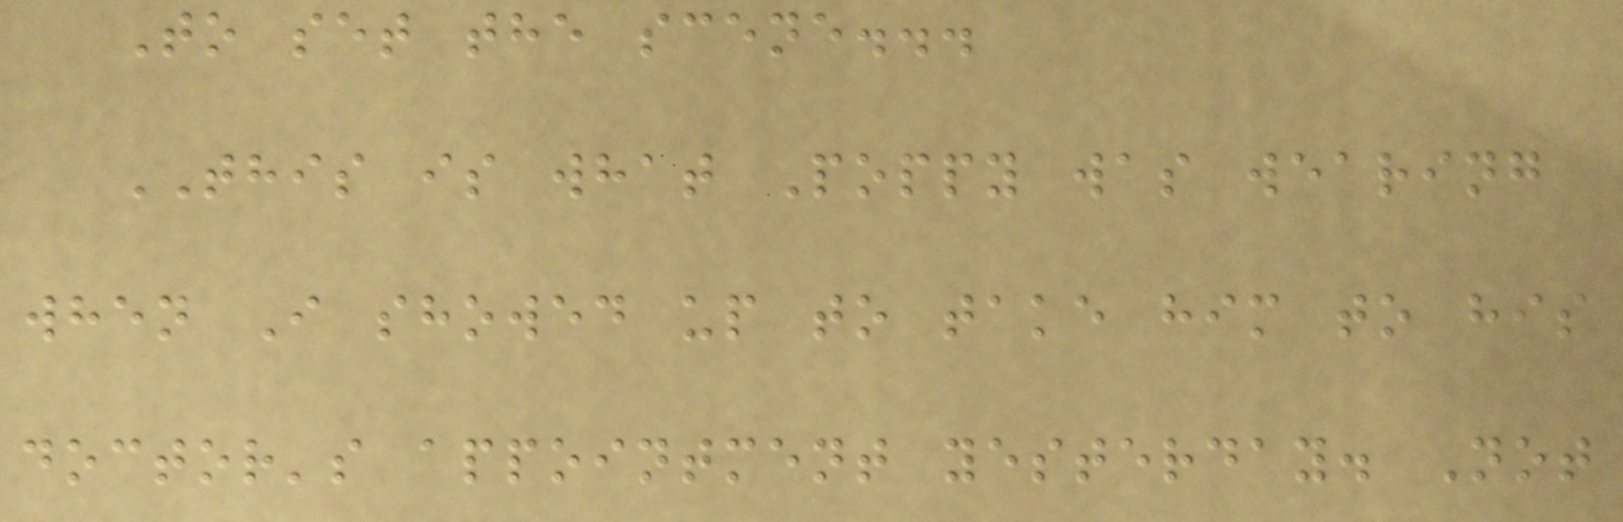To set the scene...
THIS is what Poppy was wearing
when I showed up to take him to his
doctor's appointment yesterday. Not
